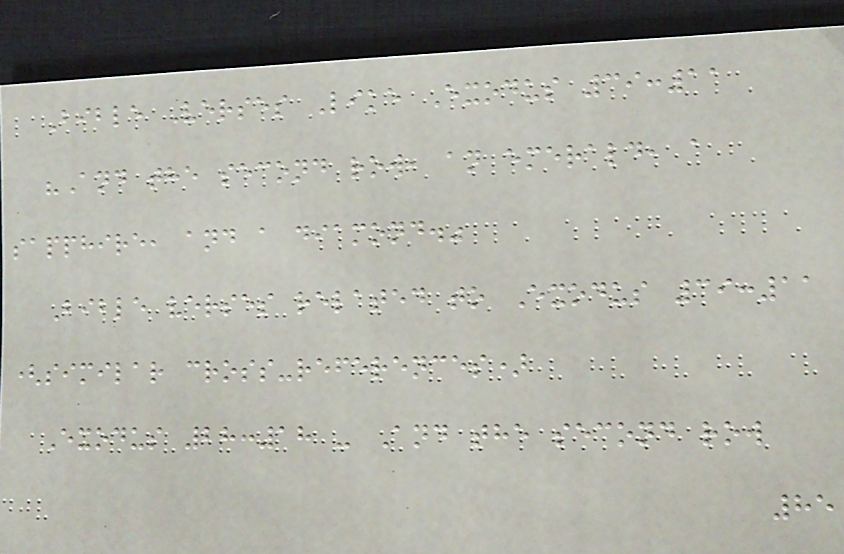Bible Verses Like Exodus 39:11
"And the second row, an emerald, a
sapphire, and a diamond."
Bible verses related to Exodus 39:11
(similar cross-references)
Exodus 28:18 - And the second row
85
